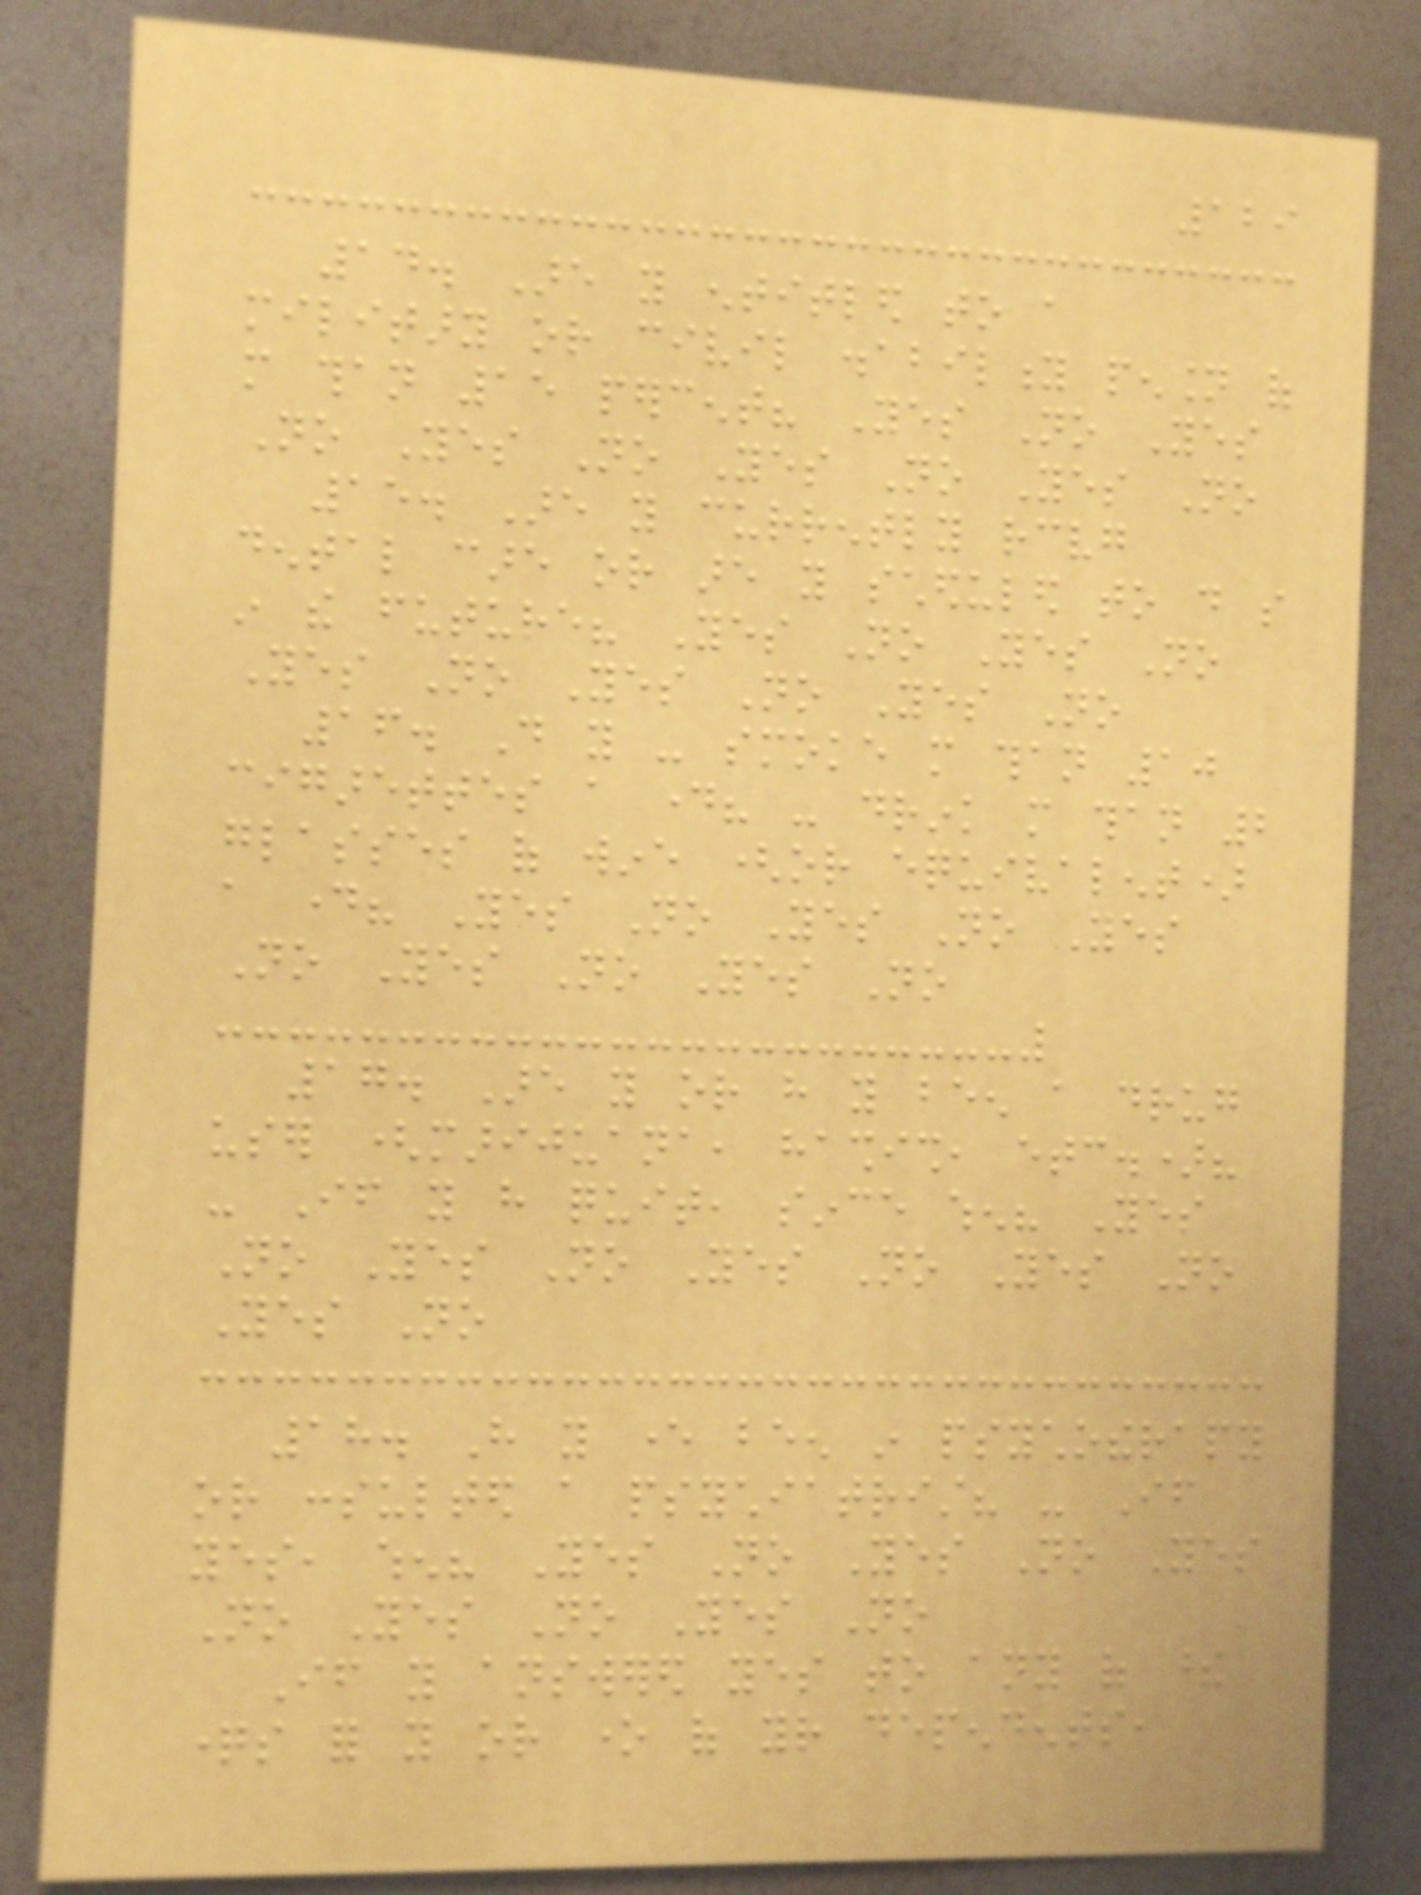129
14. Are you entitled to a
military or civil disability pension of
more than 15 percent? Yes No Yes
No Yes No Yes No Yes No
15. Are you currently receiving
dental care or are you scheduled to do so
in the future? Yes No Yes No
Yes No Yes No Yes No
16. Do you - smoke more than 10
cigarettes a day? - drink more than 2
glasses of wine (or equivalent)
a day? Yes No Yes No Yes
No Yes No Yes No
17. Are you or have you been a drug
user (marijuana, hashish, etc.)?
- If you have quit, since when? Yes
No Yes No Yes No Yes No
Yes No
18. Have you ever been in psychotherapy
or consulted a psychiatrist? - If
yes, when? Yes No Yes No Yes
No Yes No Yes No
If you answered yes to any of these
questions for you or one of your dependents,
